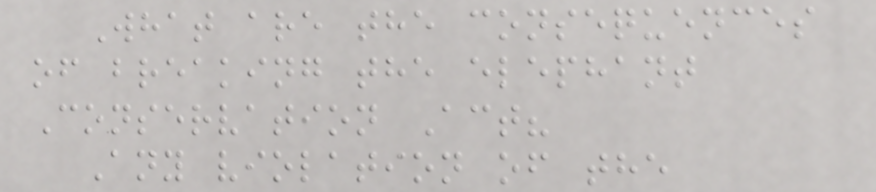What are the consequences
of breaking the elephant
Conservation Act?
Any violation of the
